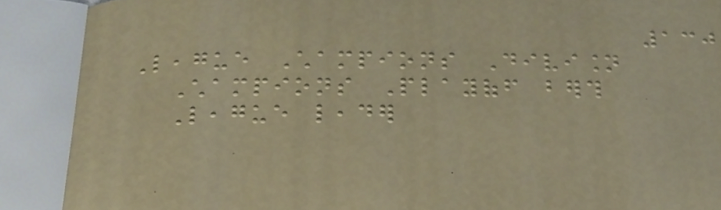130
League Champions Division
Champions Playoff berth
League leader
